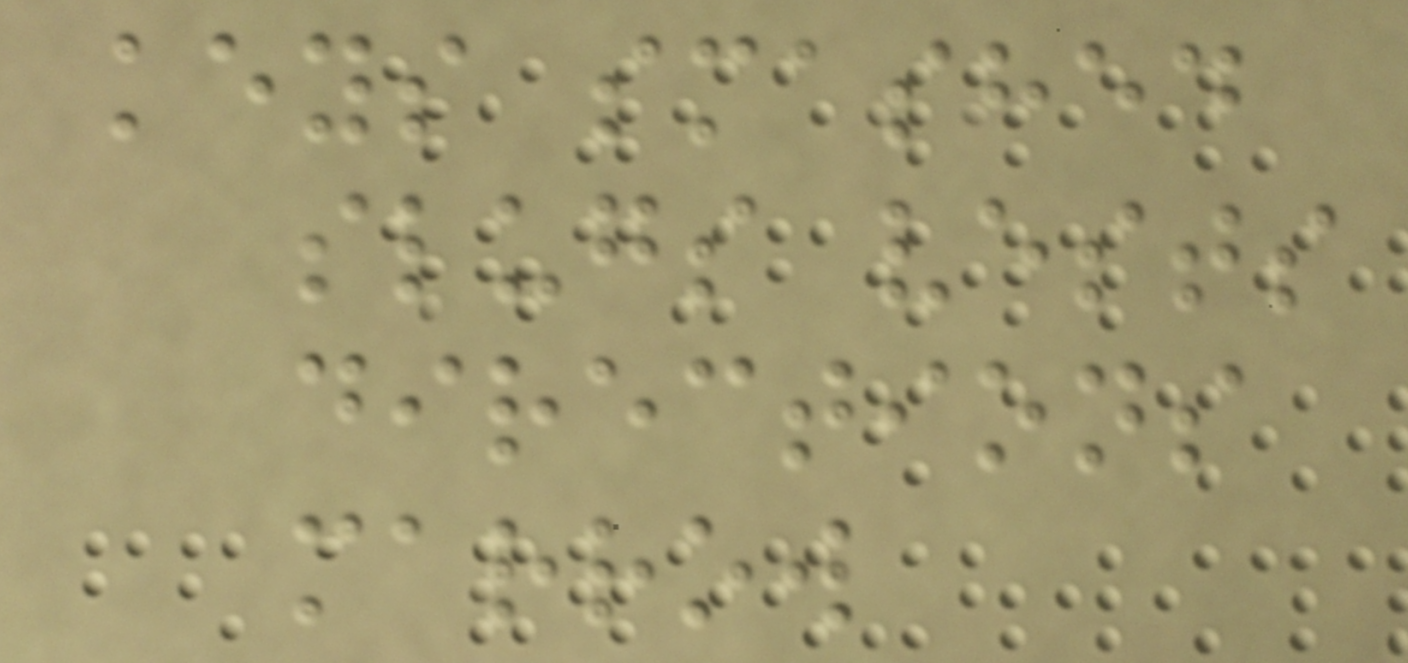keys smashed
slugs vests
directions
marrow
